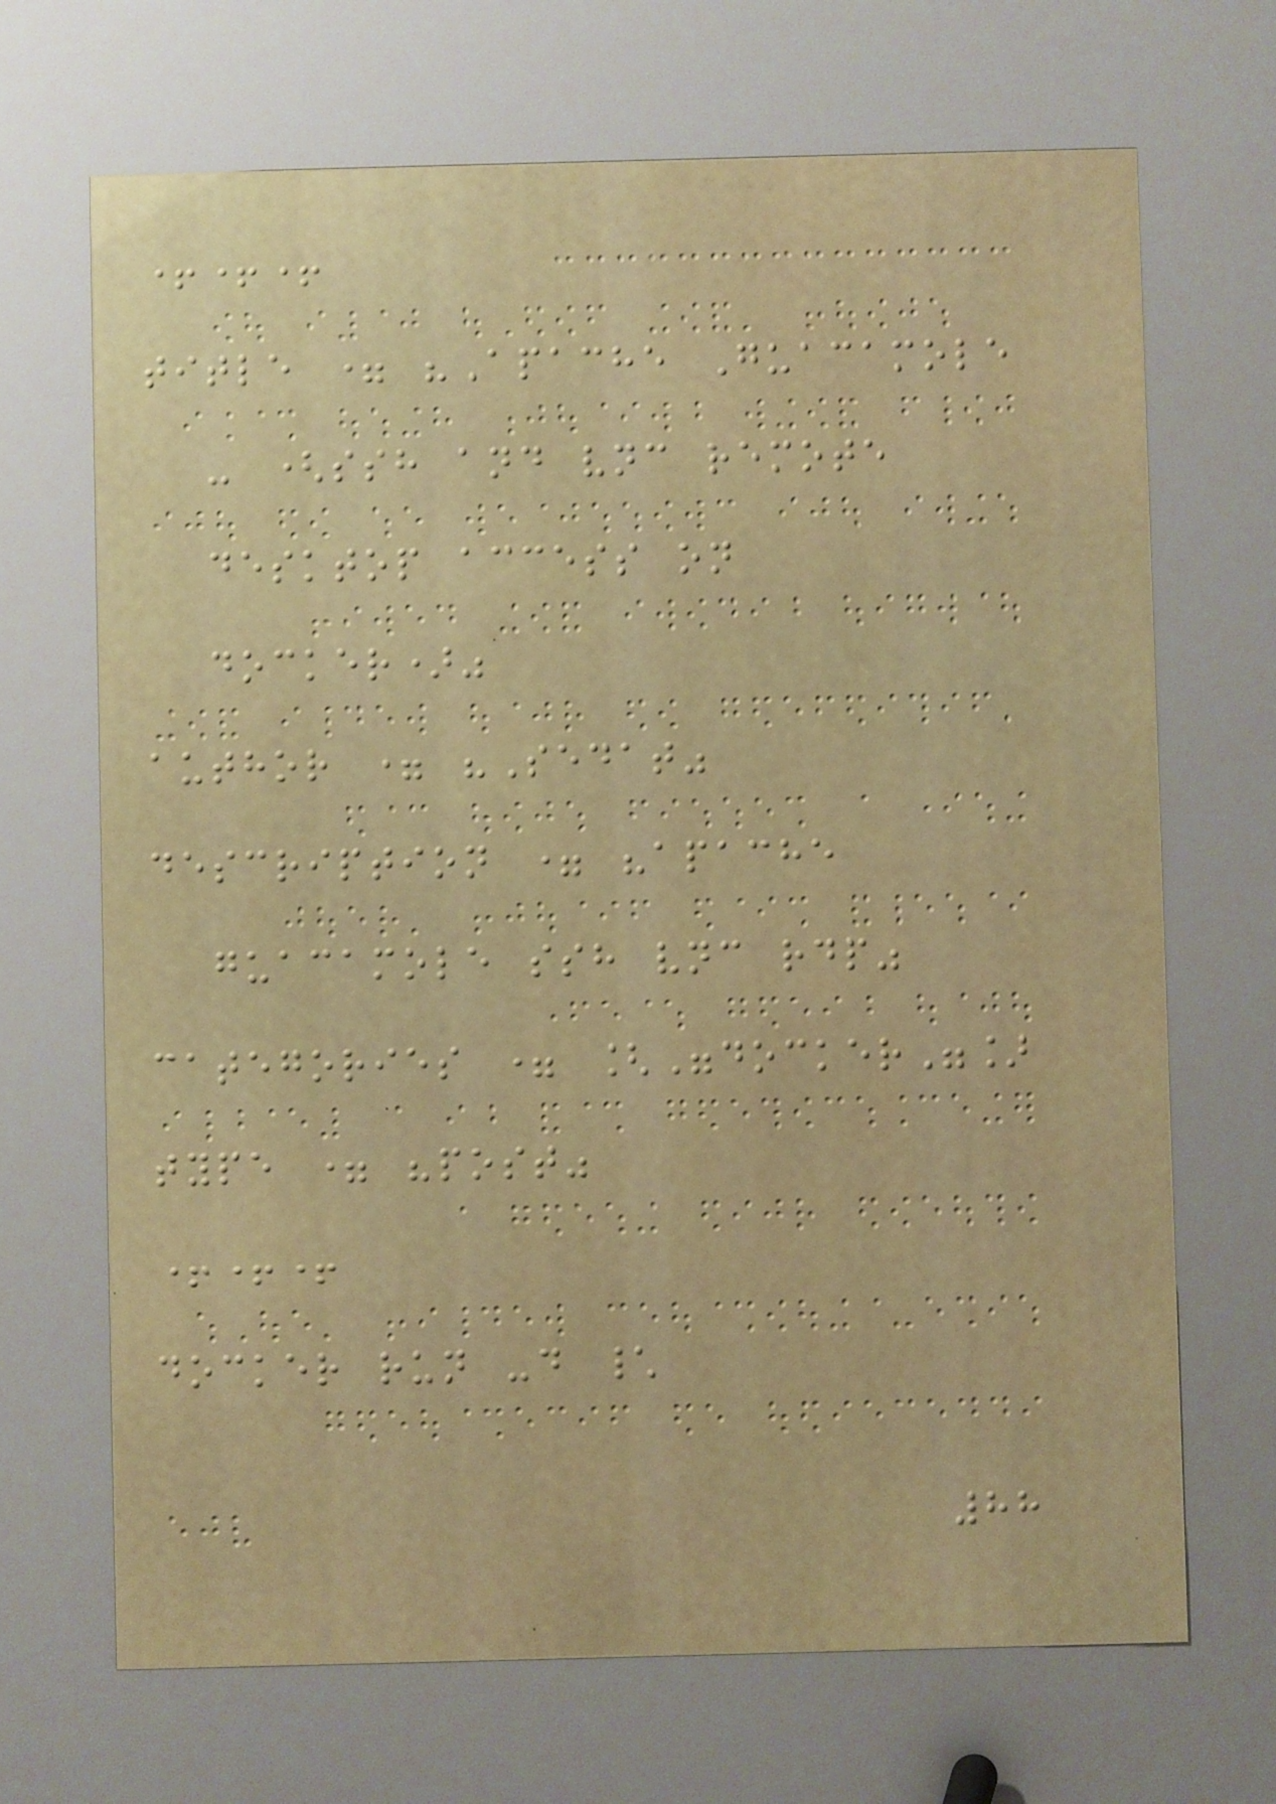+++
title = "Apache Guacamole
- (ssh and vnc remote
desktop access on
docker)"
author = "Sedat"
description = "apache
guacamole ssh vnc rdp"
categories = ["docker"]
type = "post"
+++
docker run -d \
88
